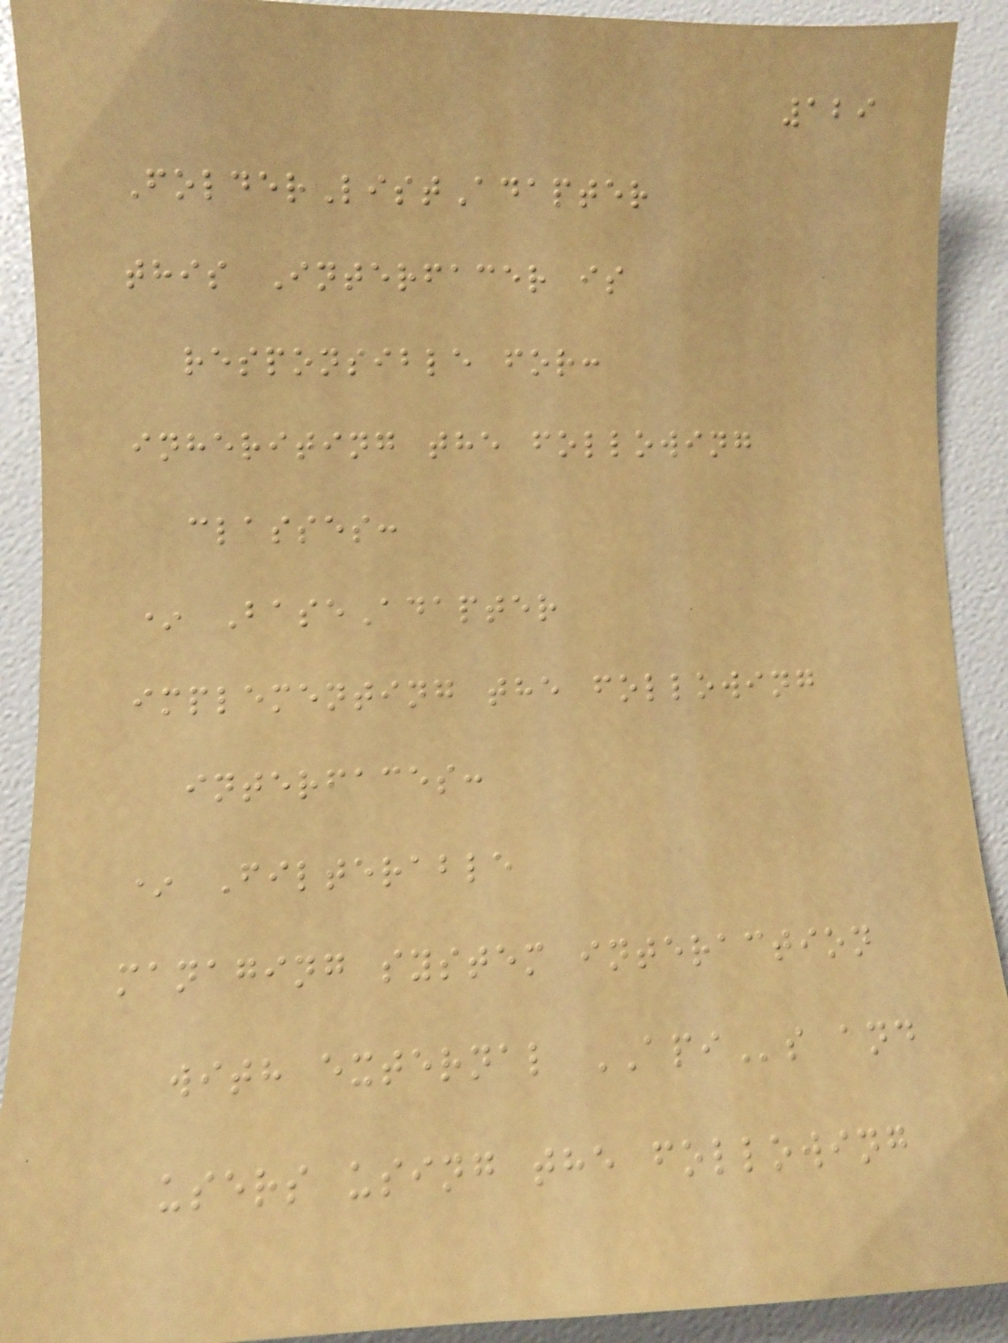129
FolderListAdapter
this Interfacer is
responsible for:
inheriting the following
classes:
* BaseAdapter
implementing the following
interfaces:
* Filterable
managing system interaction
with external APIs and
users using the following
